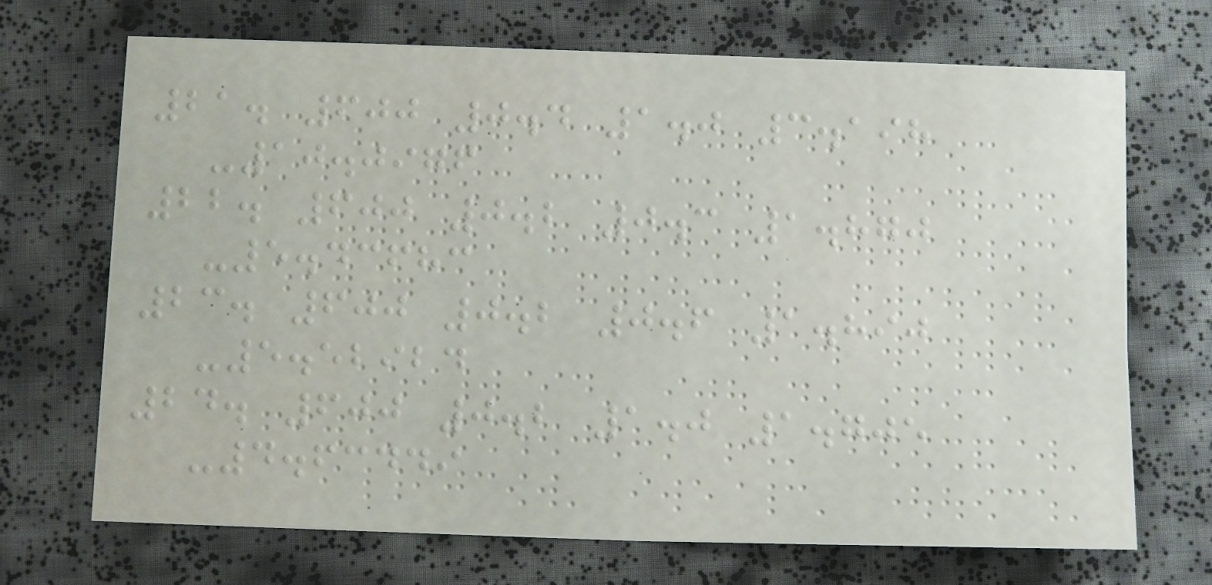21. 600 0.4 1.0 3.198
-10.0976
22. 600 0.2 0.3 1.870
-5.43683
23. 600 0.2 0.6 1.890
-5.52924
24. 600 0.2 1.0 1.705
-4.63449
